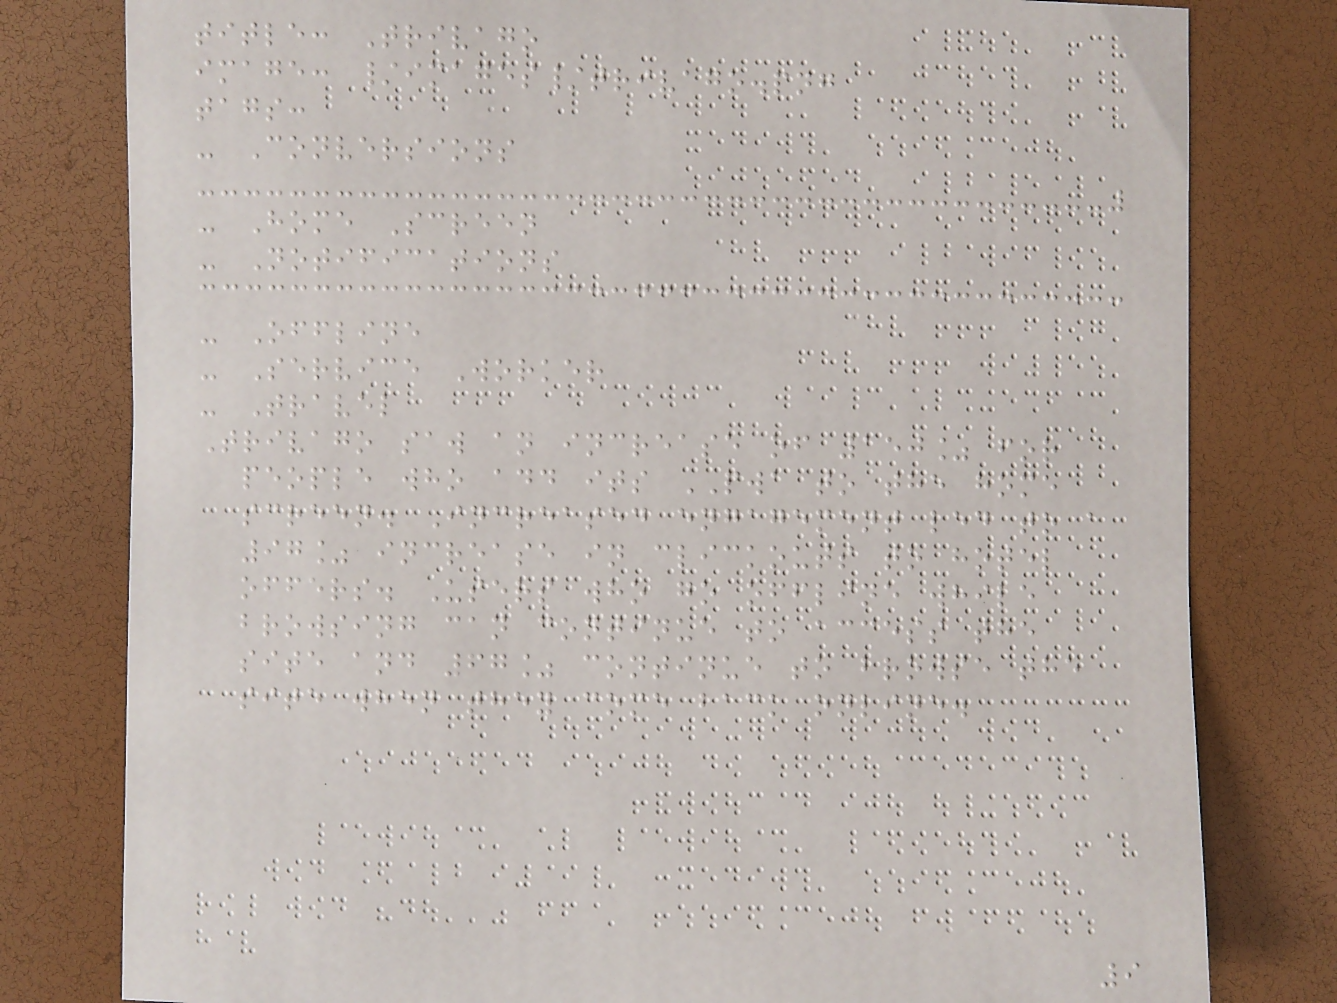title: Trivago
image: /images/trivago.png
tags:
- Conversions
- Home Screen
- Notifications
- Offline
- Service Worker
- Travel
Trivago saw an increase of 150% for
people who add its PWA to the home
screen. Increased engagement led to a
97% increase in clickouts to hotel
offers. Users who go offline while
browsing can continue to access the
site and 67% continue to browse the
site when they come back online.
9
